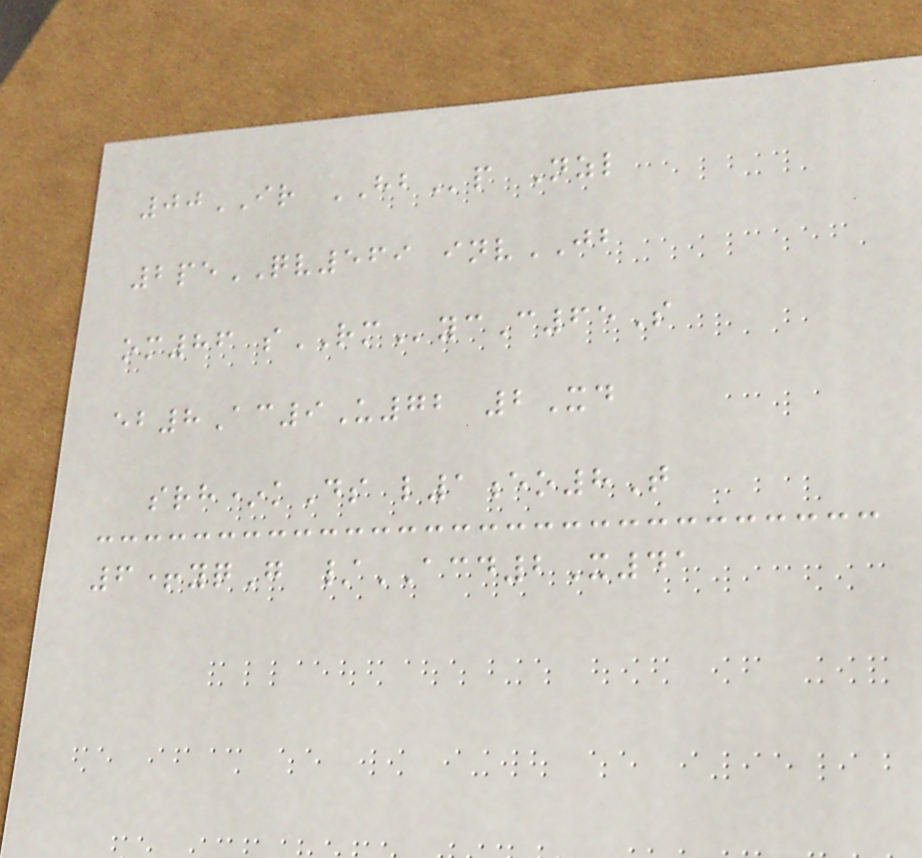00IR HBp Nzl
2peQV569 invJB
om86 sRMycC65S
eb8Ac9U72 2Xd
srh*kDs l1eo8T
6+yqG /ACD2X41
